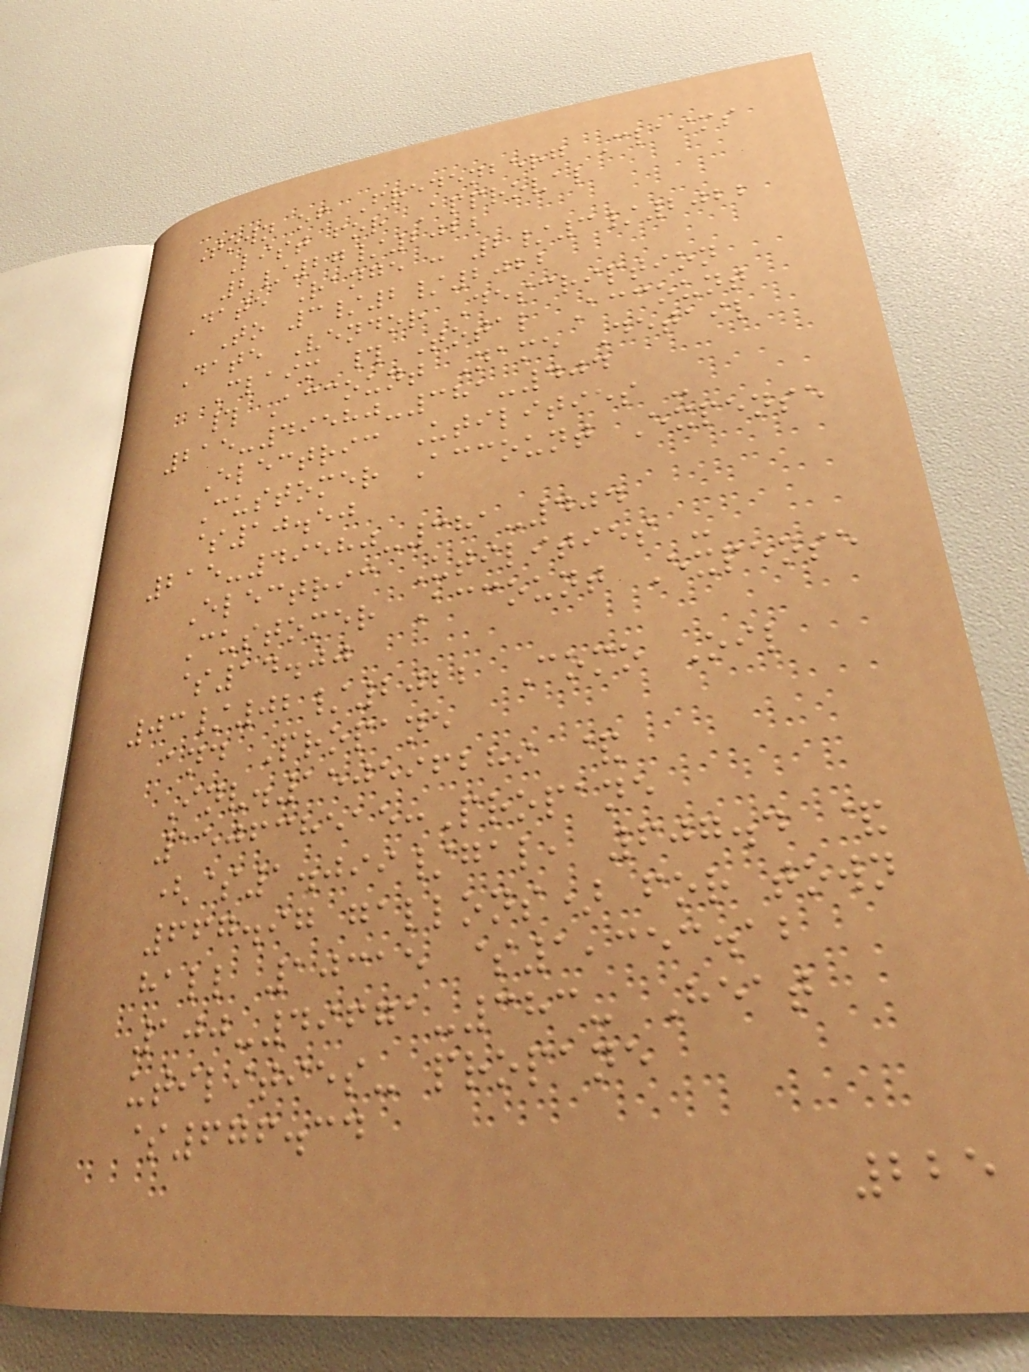Town of Fredenberg Claims
List for Approval
2/27/2022
Date Range : 2/3/2022
To 3/2/2022
Date Vendor Description
Claim # Total Account
# Account Name Detail
215-49580-381-404
Electric Utilities -
Customer Account Expense
$10.50
215-49580-381-404
Electric Utilities -
Customer Account Expense
$14.00
03/02/2022 Como Oil
and Propane
Inv.150596289 &
150638515:Propane
($1.099/gal, 607.4 &
667.97 gallons) for town
hall 10315 $1,353.12
100-49671-383- Heat
utilities- propane
$676.34
225
